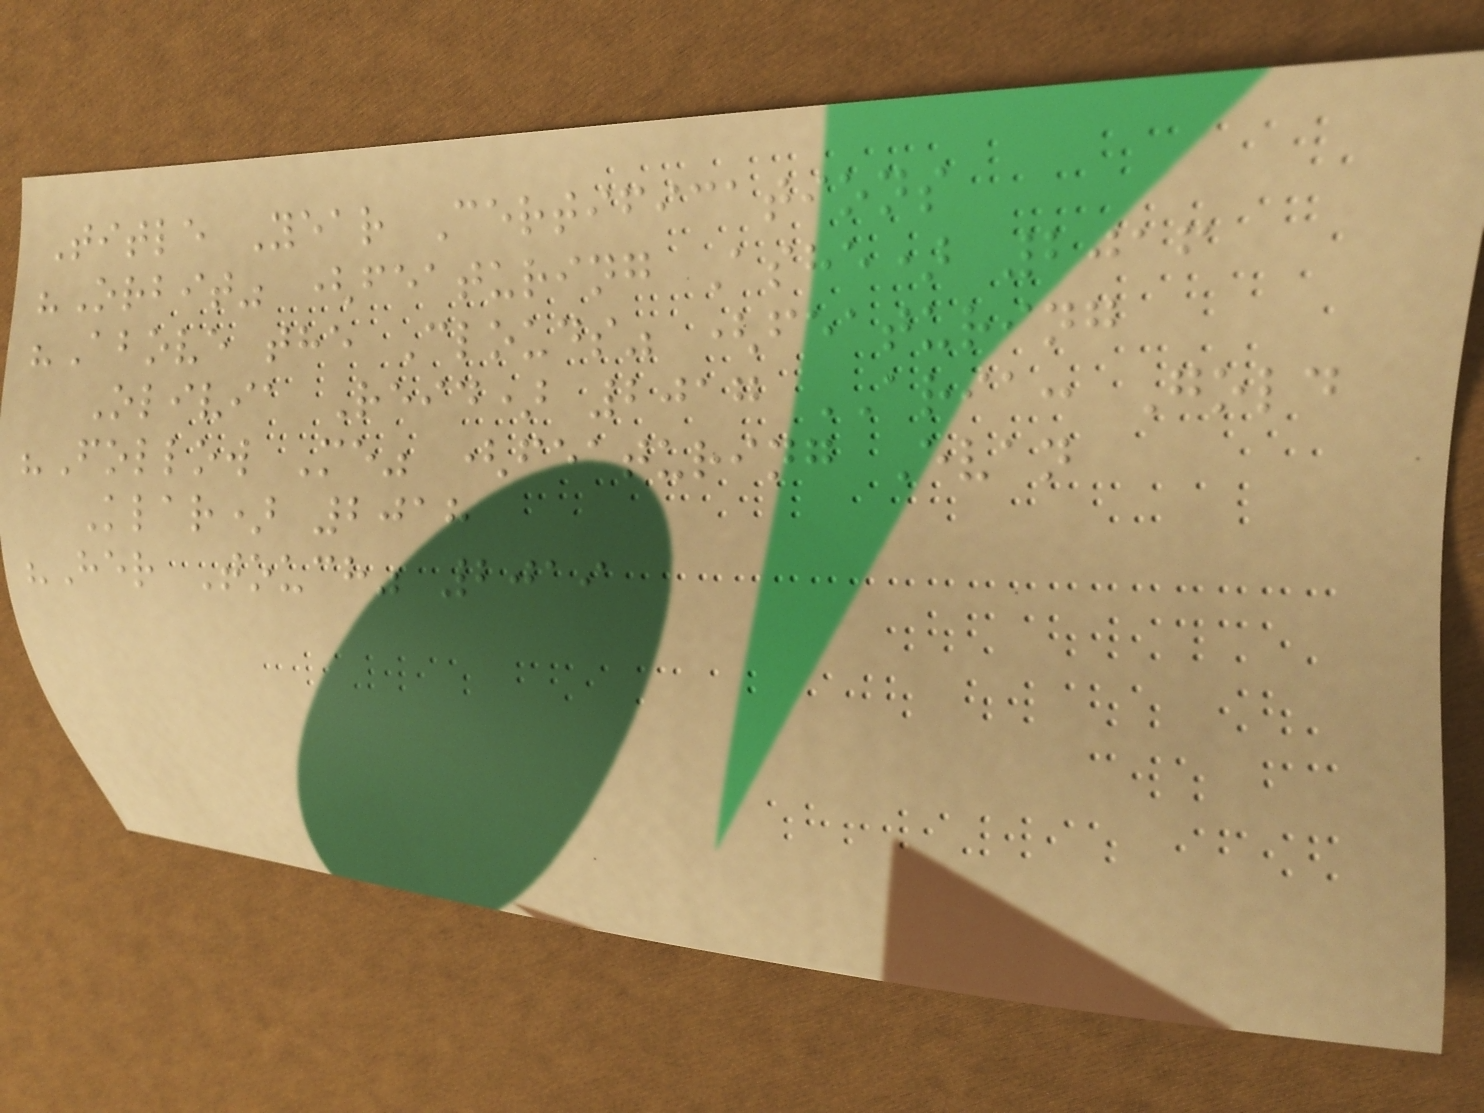Title Year Certifications
"Orbit" (featuring Ashe) 2016
"Above the Clouds" (featuring
Olivia Reid) 2017 ARIA: Gold
"Follow Me" (featuring Evan
Klar) 2018
"Her Touch" 2019
